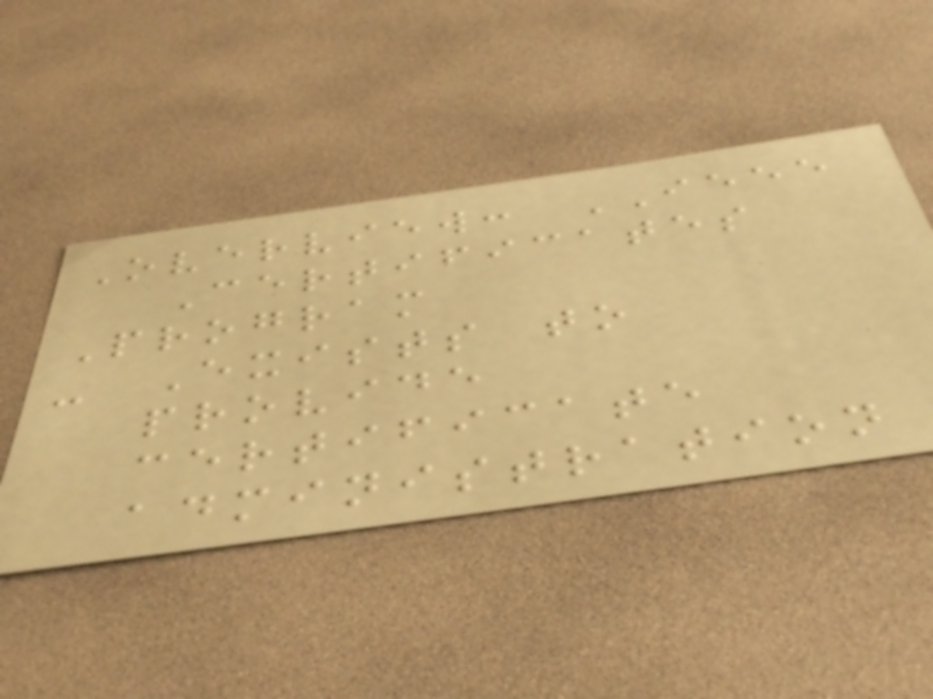Overview: IEEE
Certificates
Program
- Exists to
provide
certificate
administration
